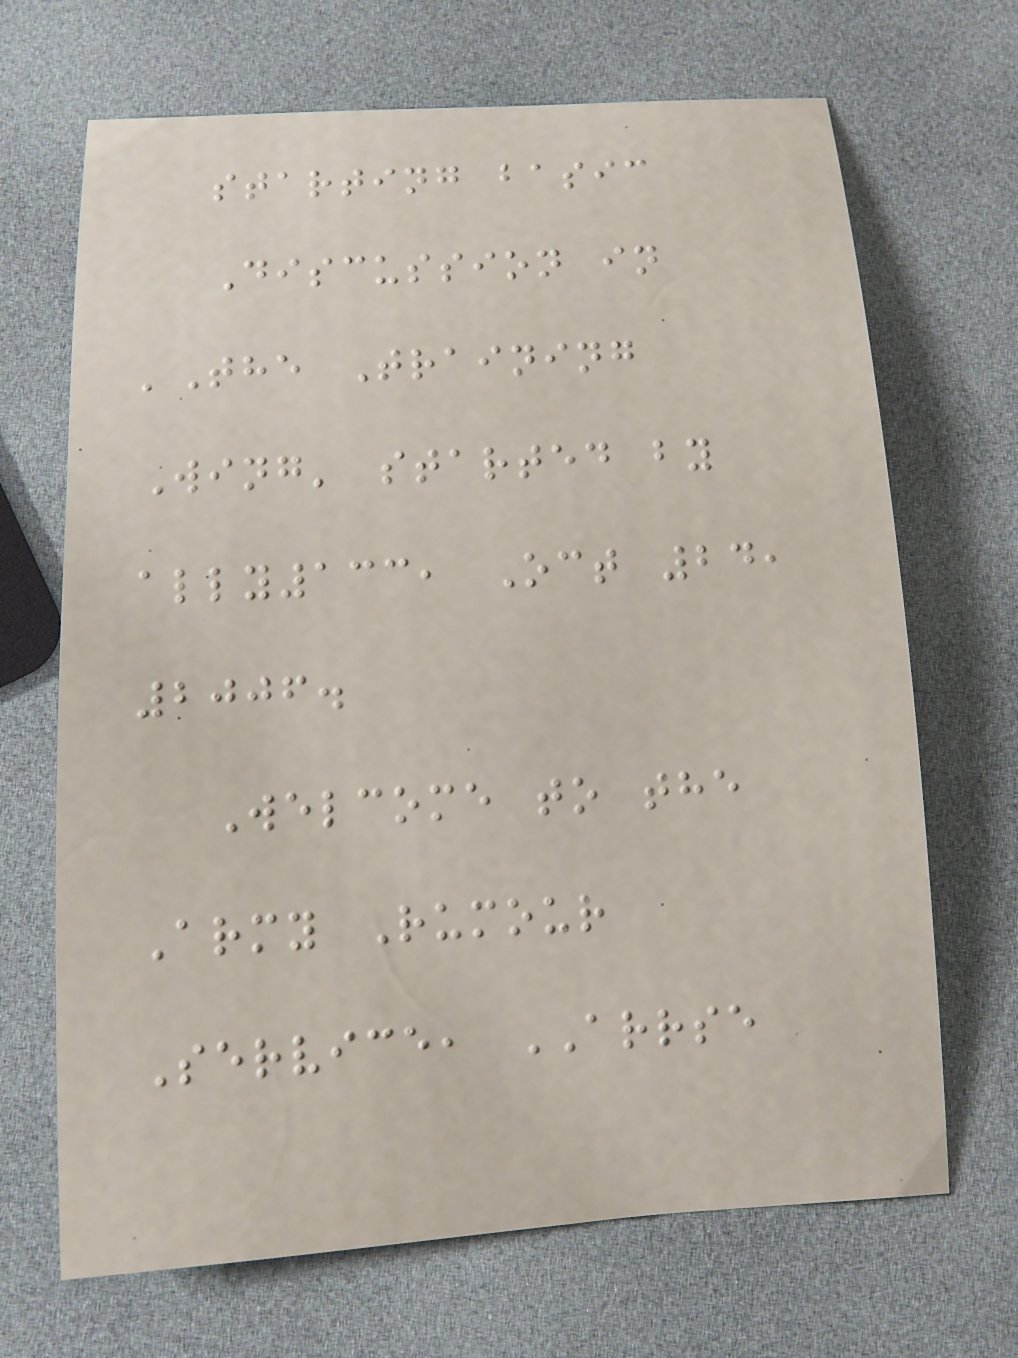starting basic
Discussion in
'The Training
Wing' started by
ally133, Oct 24,
2006.
Welcome to the
Army Rumour
Service, ARRSE
